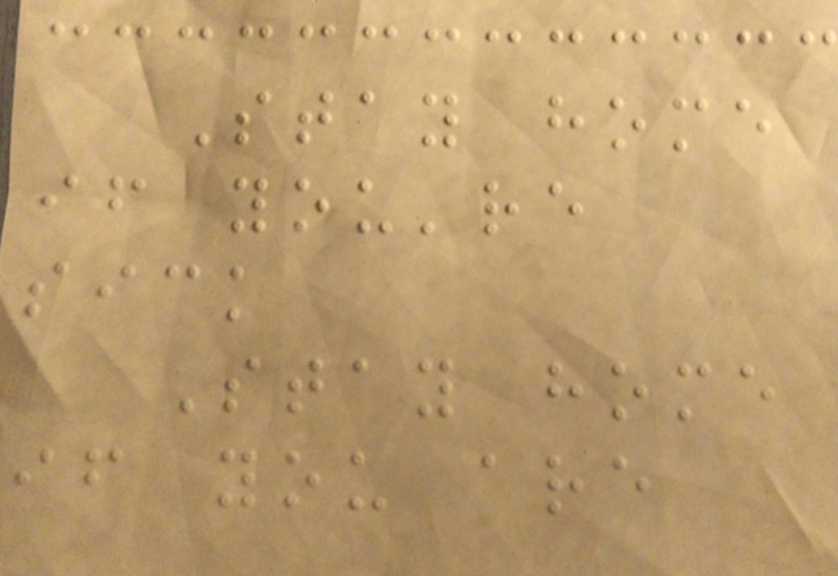Stay home
if you're
sick
Stay home
if you are
